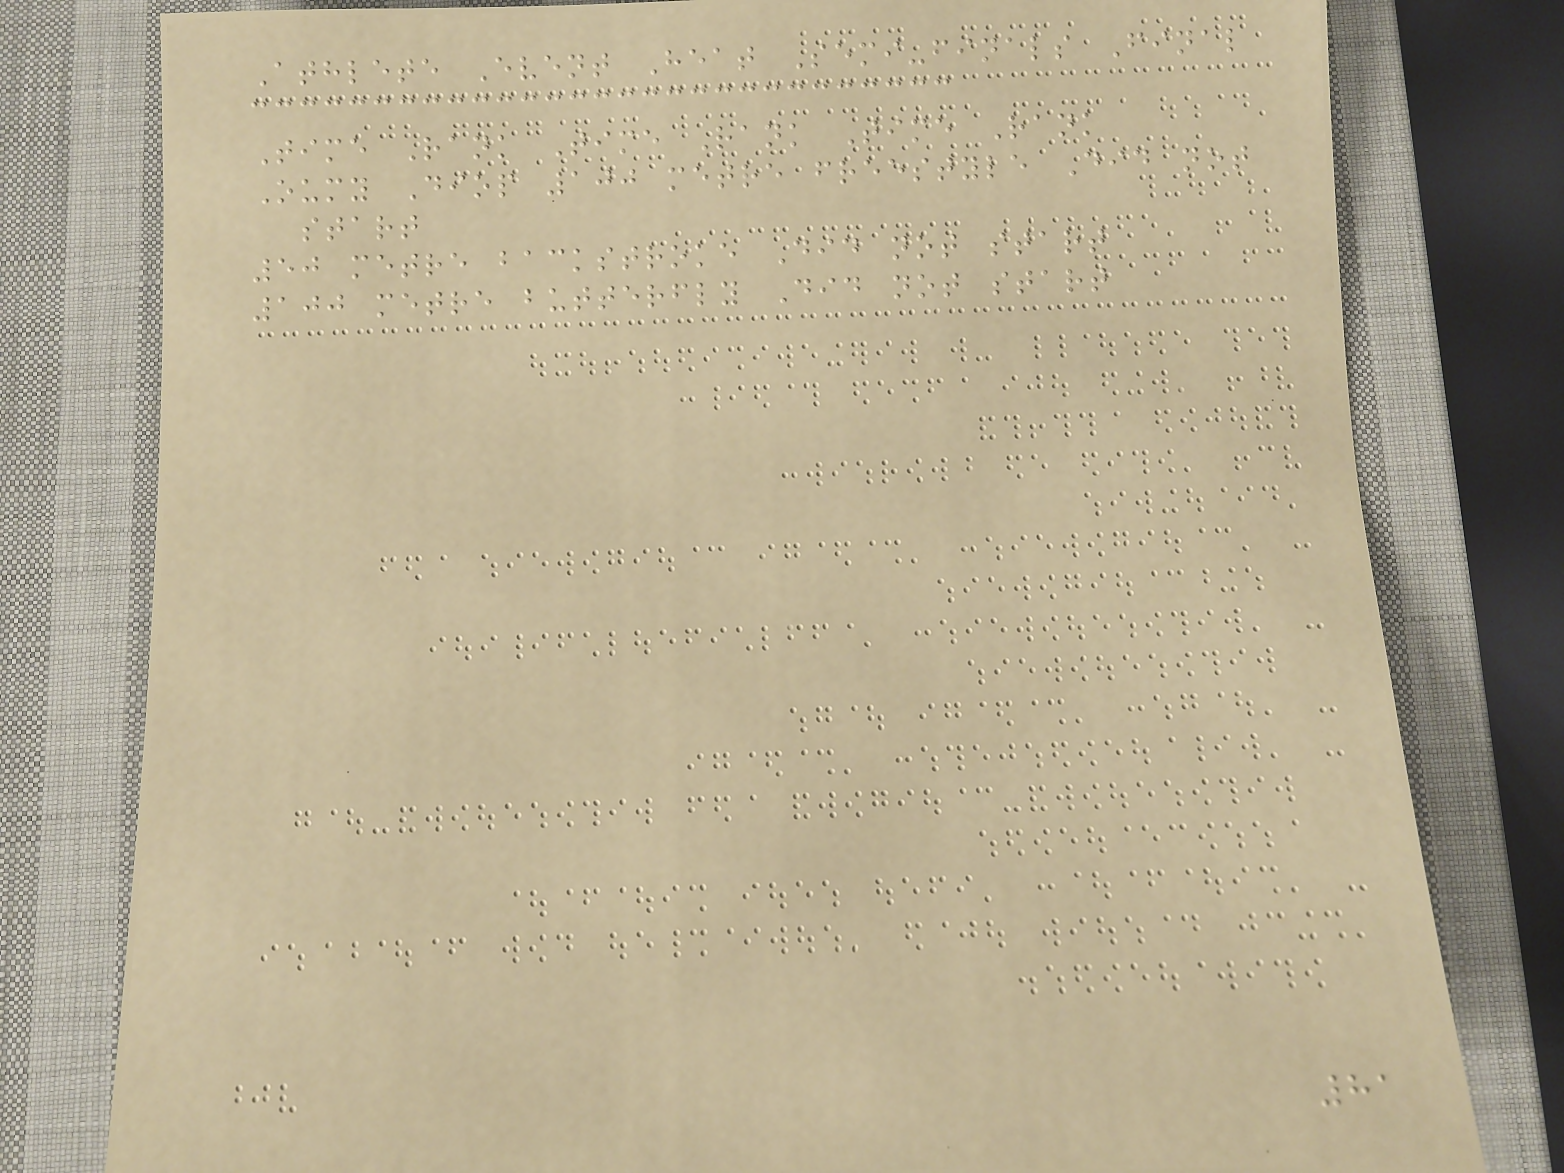Athlete Event Heat Semi-finals Final
Time Rank Time Rank Time Rank
Oumy Diop 100 metre freestyle Did not
start
50 metre backstroke Did not start
100 metre butterfly Did not start
81
